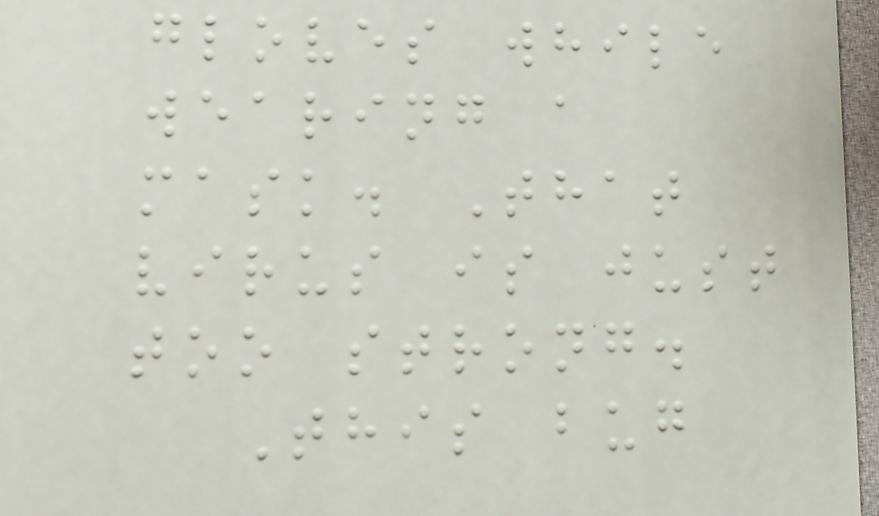gloves while
wearing a
mask. That
virus is just
too strong.
This bug
